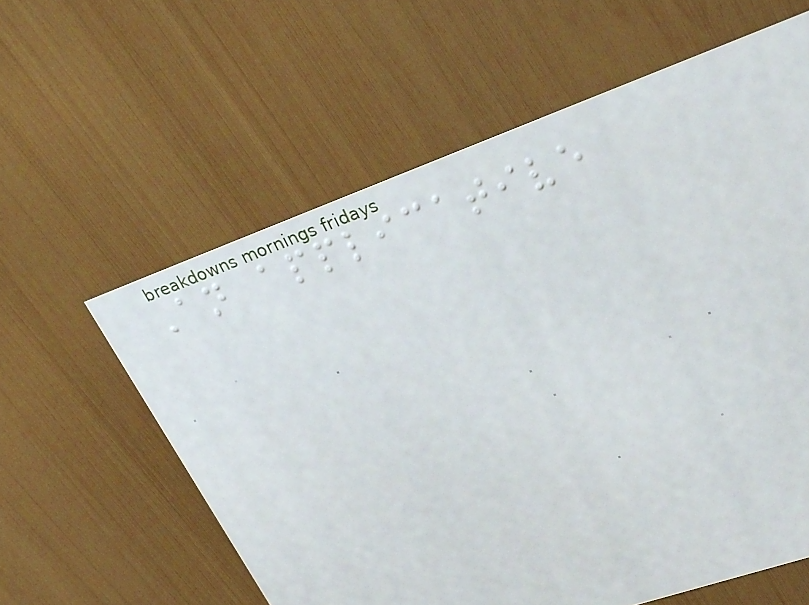An applicative
